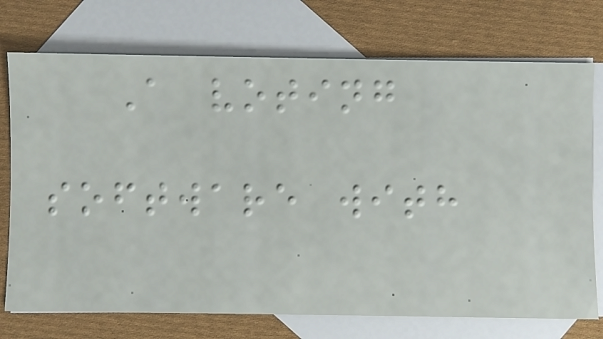A voting
software with
